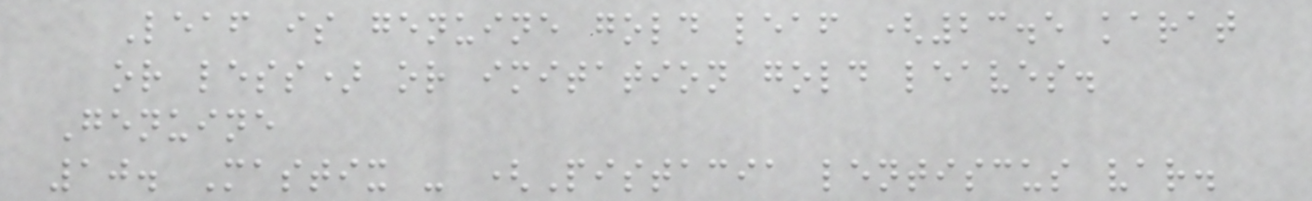Leaf is genuine gold leaf (23.5 karat
or less) or imitation gold leaves.
Genuine
10. Mastix - (Pistacia lentiscus var.
